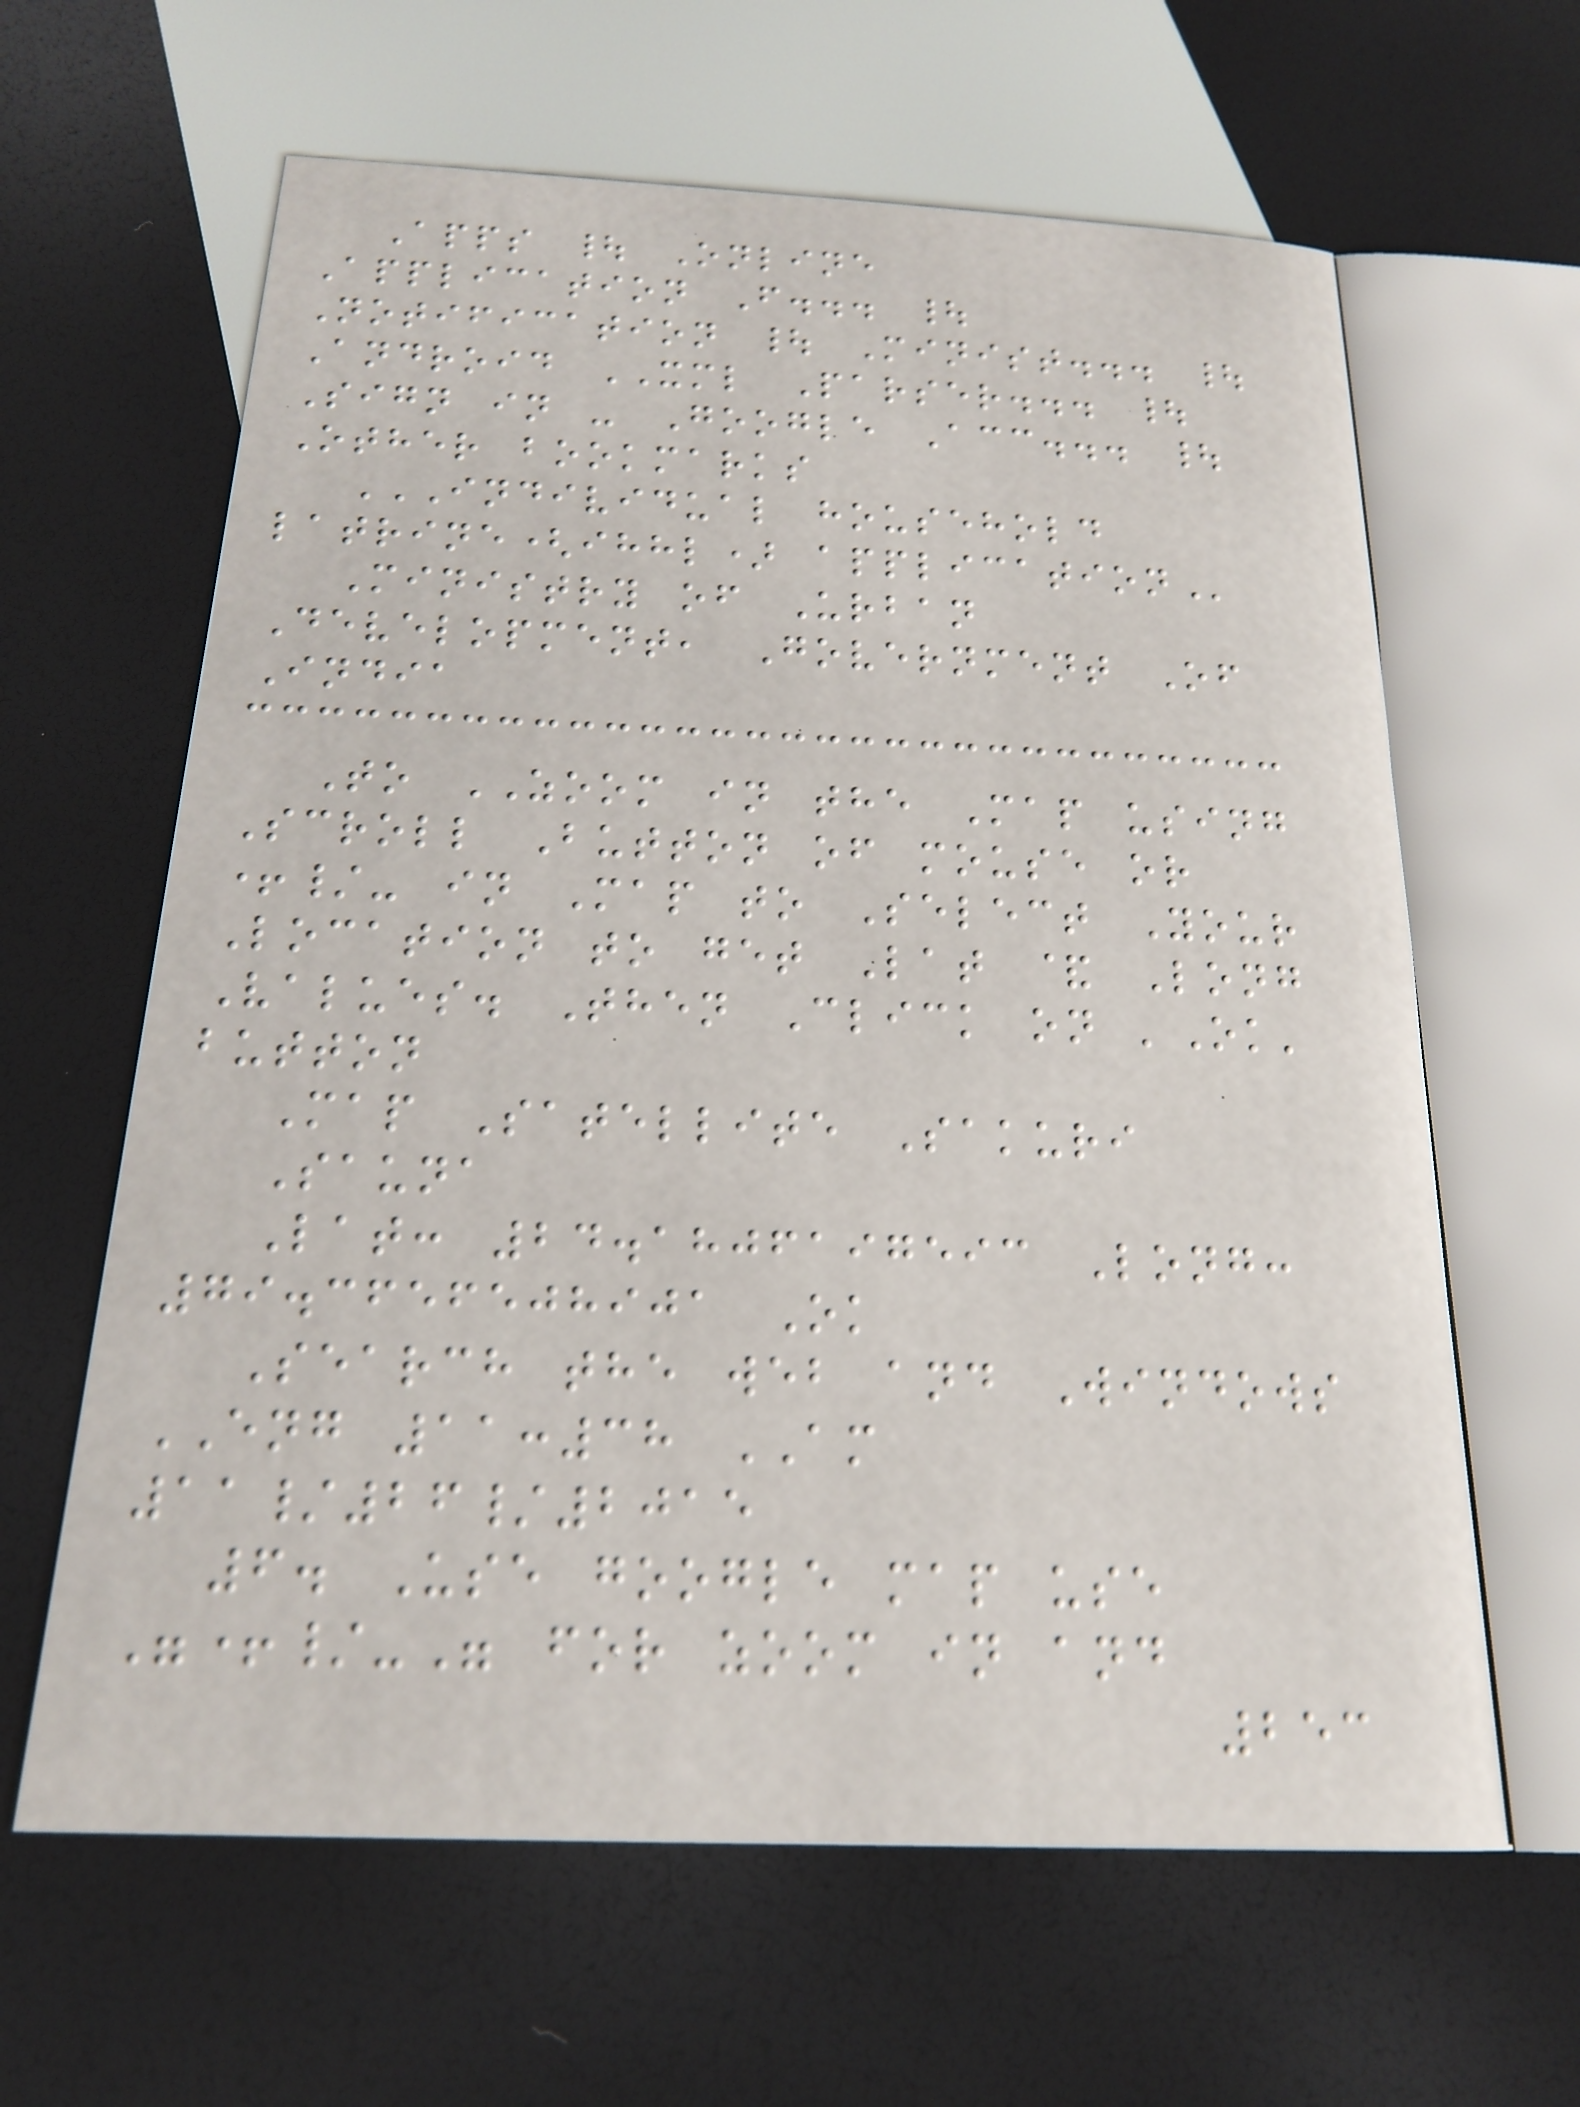Apps | Online
Application F... |
Notification | Minist... |
Android XML Parser... |
Sign in - Google Acc... |
Other bookmarks
INDIVIDUAL HOUSEHOLD
LATRINE(IHHL) APPLICATION
Ministry of Urban
Development, Government Of
India
To ZOOM in the Map using
Scroll Button of mouse or
+/- in Map to Select Your
Location to get Lat & Long
Values. Then Click on 'Ok'
button
Map Satellite Sakuri
Sauna
Lat: 24.1806197593 Long:
79.3656508901 Ok
Search the web and Windows
ENG 11:38 AM
11/26/2015
6. Use google map use
"+/-" for zoom in and
253
